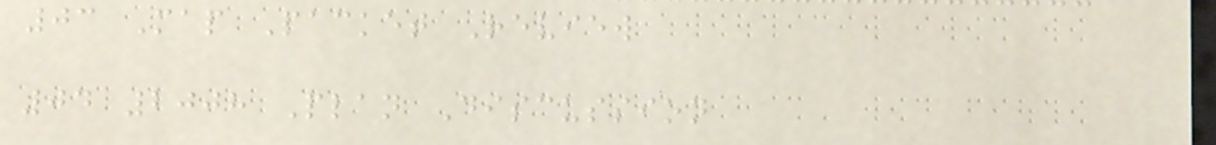03 Map Packet Review
04 2008 Plan Discussion
